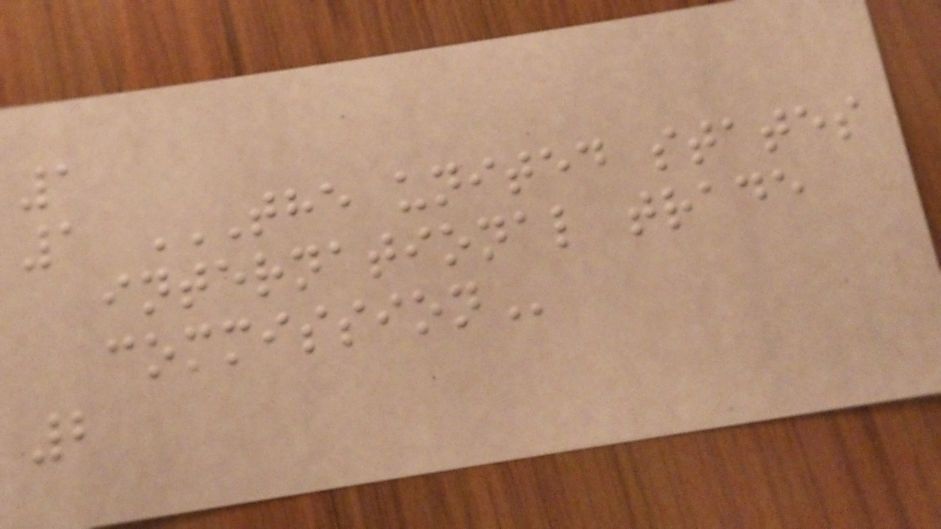1
1 THE UNITED STATES
INTERNATIONAL TRADE
COMMISSION
2
